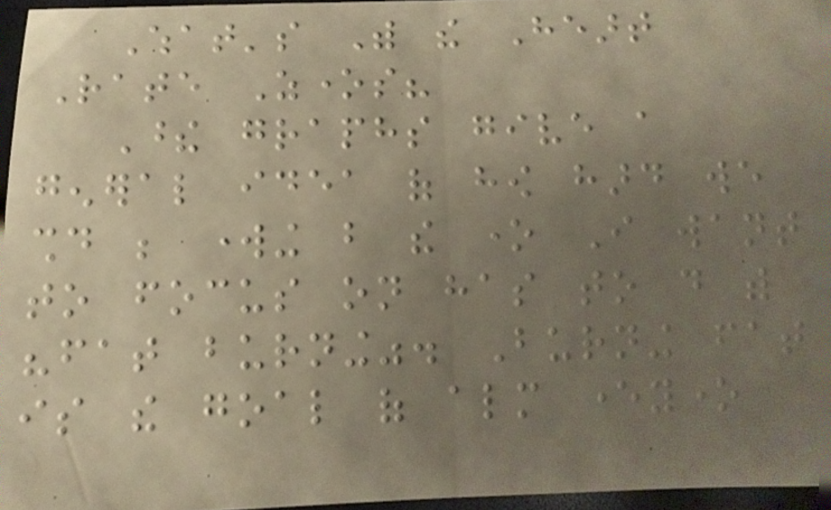What's With the Heart
Rate Zones?
These graphs give a
general idea of how hard we
should be working but the one I want
to focus on has to do with
"fat burning". Burning fat
is the goal of almost everyone
